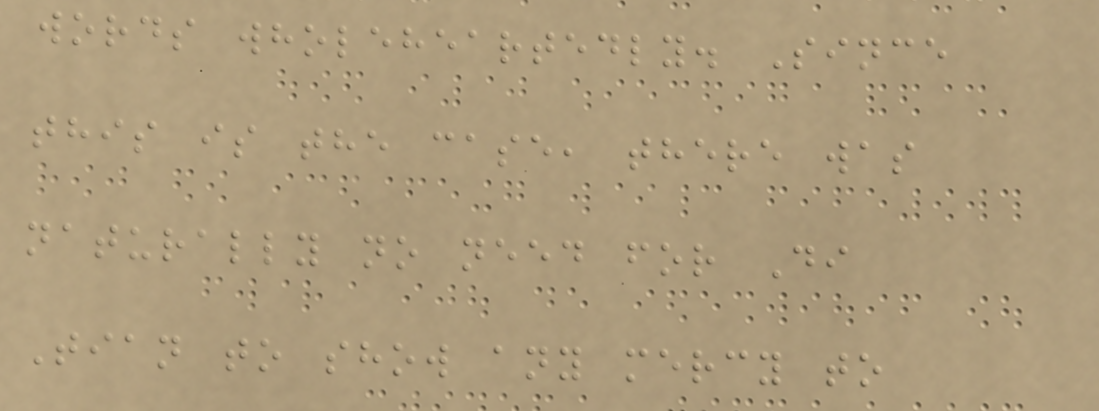words wholeheartedly. Since
this is the case, there was
naturally no need for Di
Tian to show any mercy to
